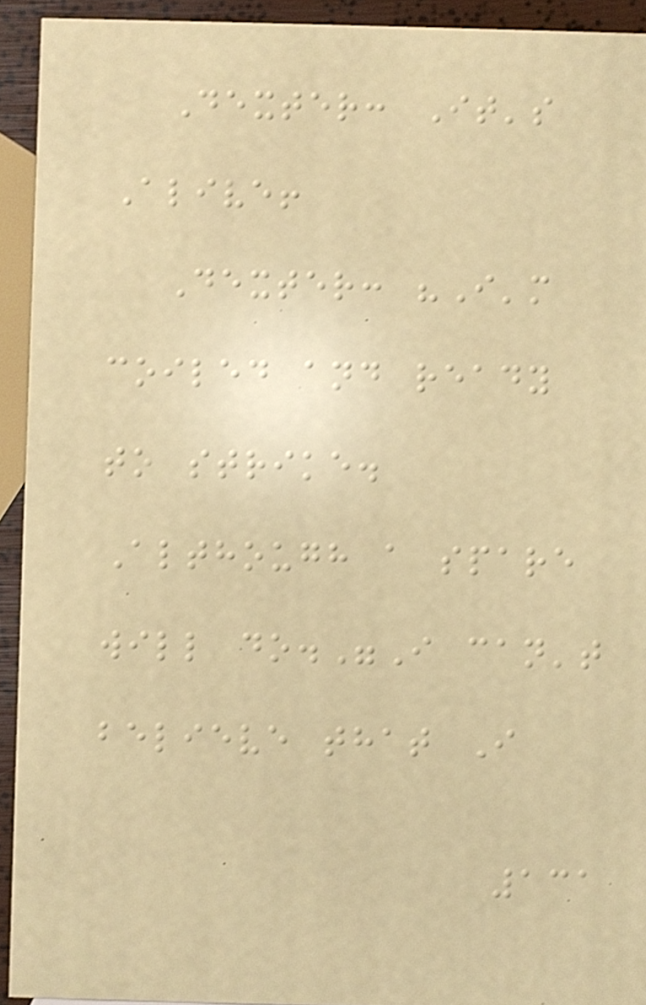Dexter: It's
Alive!
Dexter: "I'm
coiled and ready
to strike.
Although a spare
will do."I can't
believe that I
131
